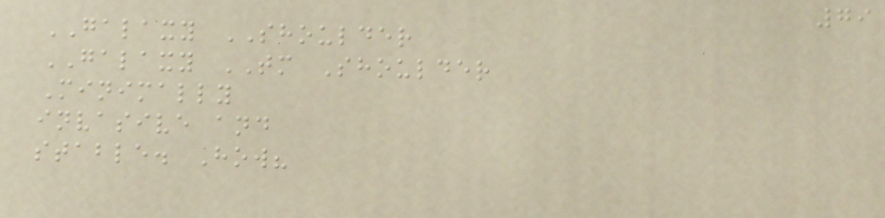79
GALAXY SHOULDER
GALAXY TM Shoulder
Minimally
invasive and
stable. How?
